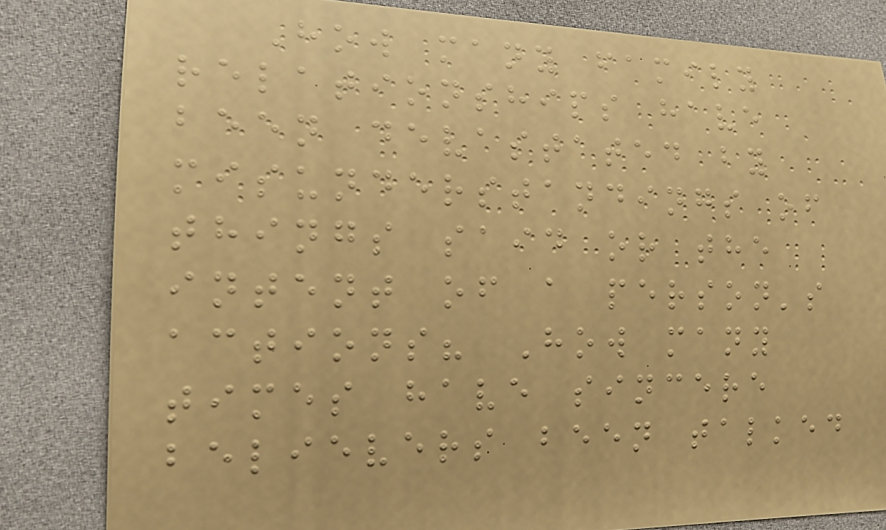How many family
relationships have
been devastated by
misunderstandings of
things said or the
intent of a person's
actions? How many
times have sincere
believers been talked
